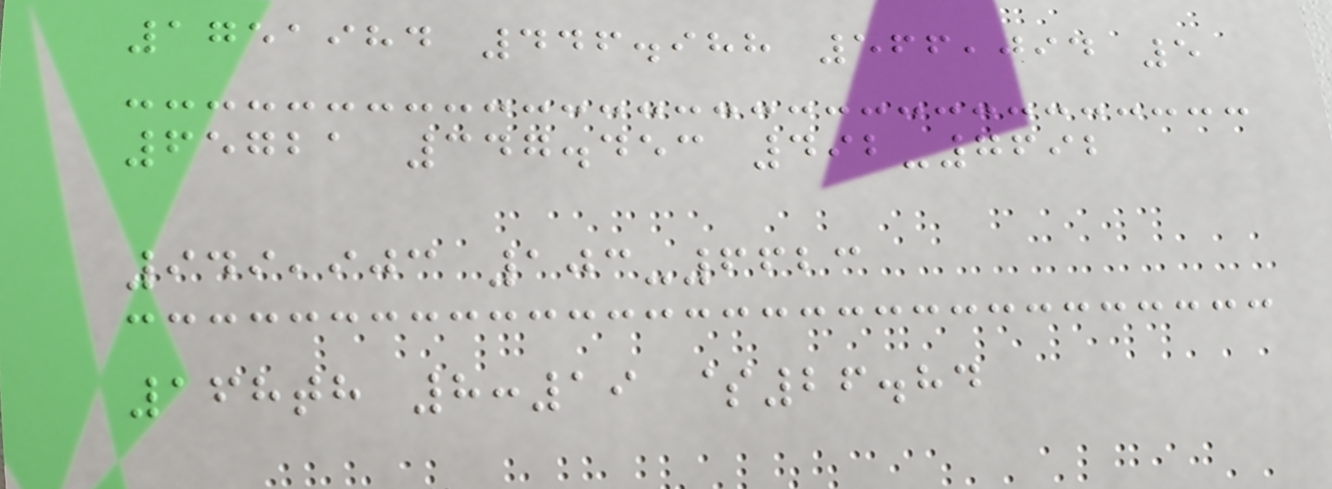1751984 446.988 566,094 5
65721 347.453 492-7692
949,903 103-6623
168th 8:19 $26.84
